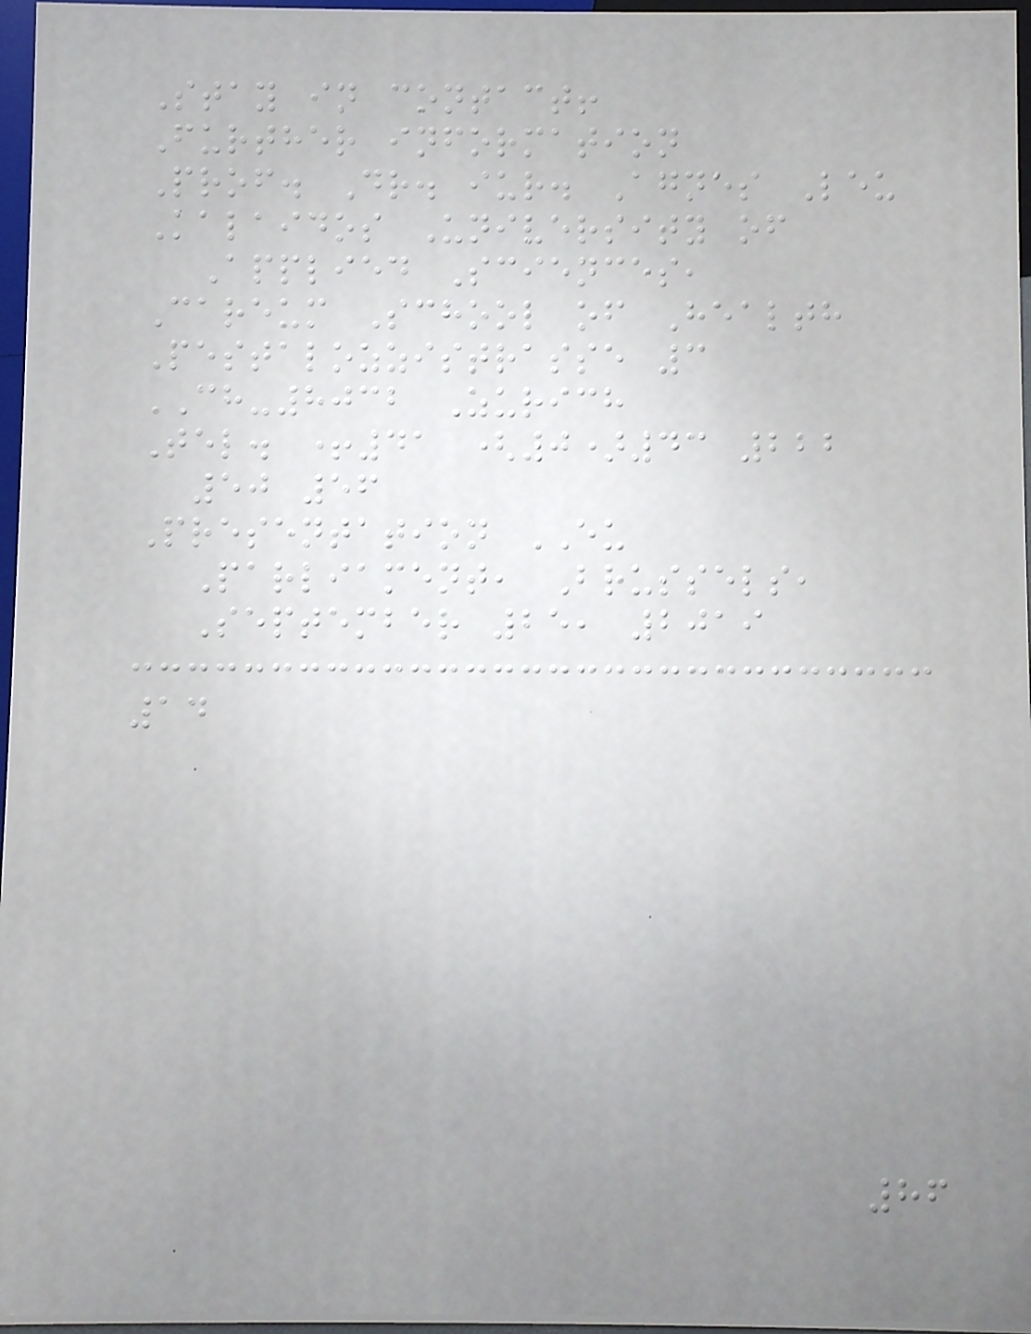Stay in contact!
Further information
Prof. Dr. iur. Agnes Leu
Kalaidos University of
Applied Sciences,
Careum School of Health
Pestalozzistrasse 3
CH-8032 Zurich
Tel. +41 (0)43 222
50 56
Presentation EU
Parliament, Brussels,
September 25, 2019
14
86
